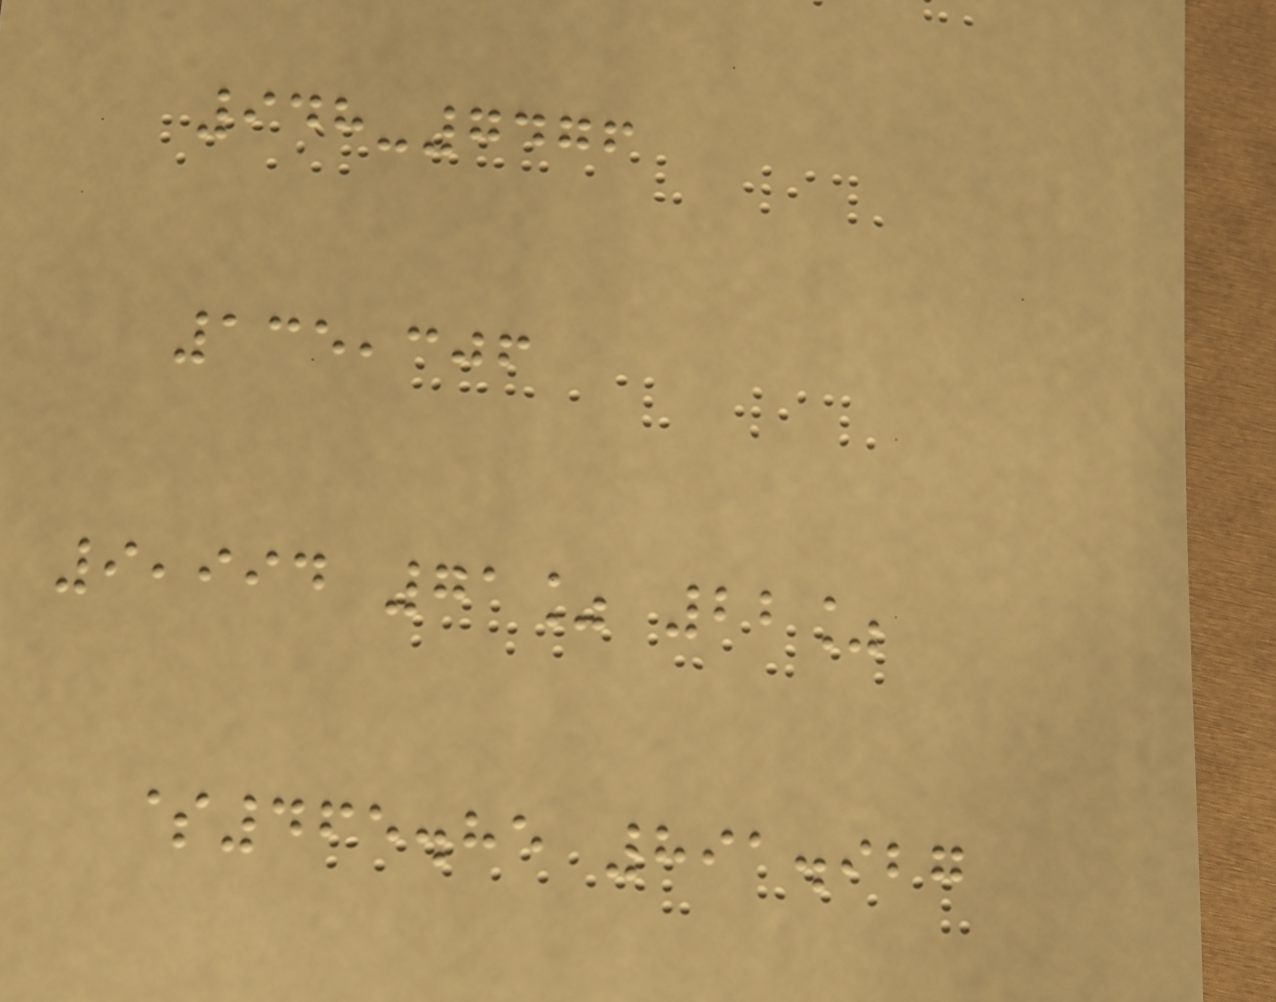948-7476
135,306
9,994 71% 22%
$465.85 891.927
